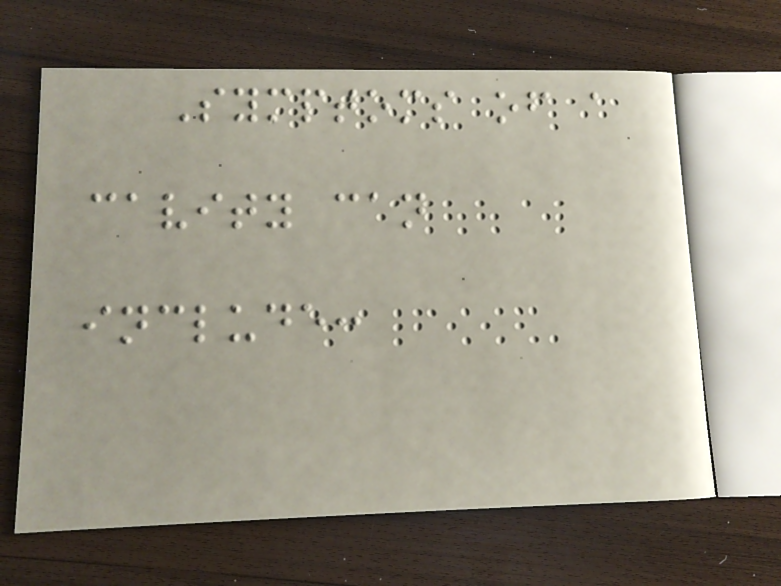Symptoms of a
cavity can
include:
